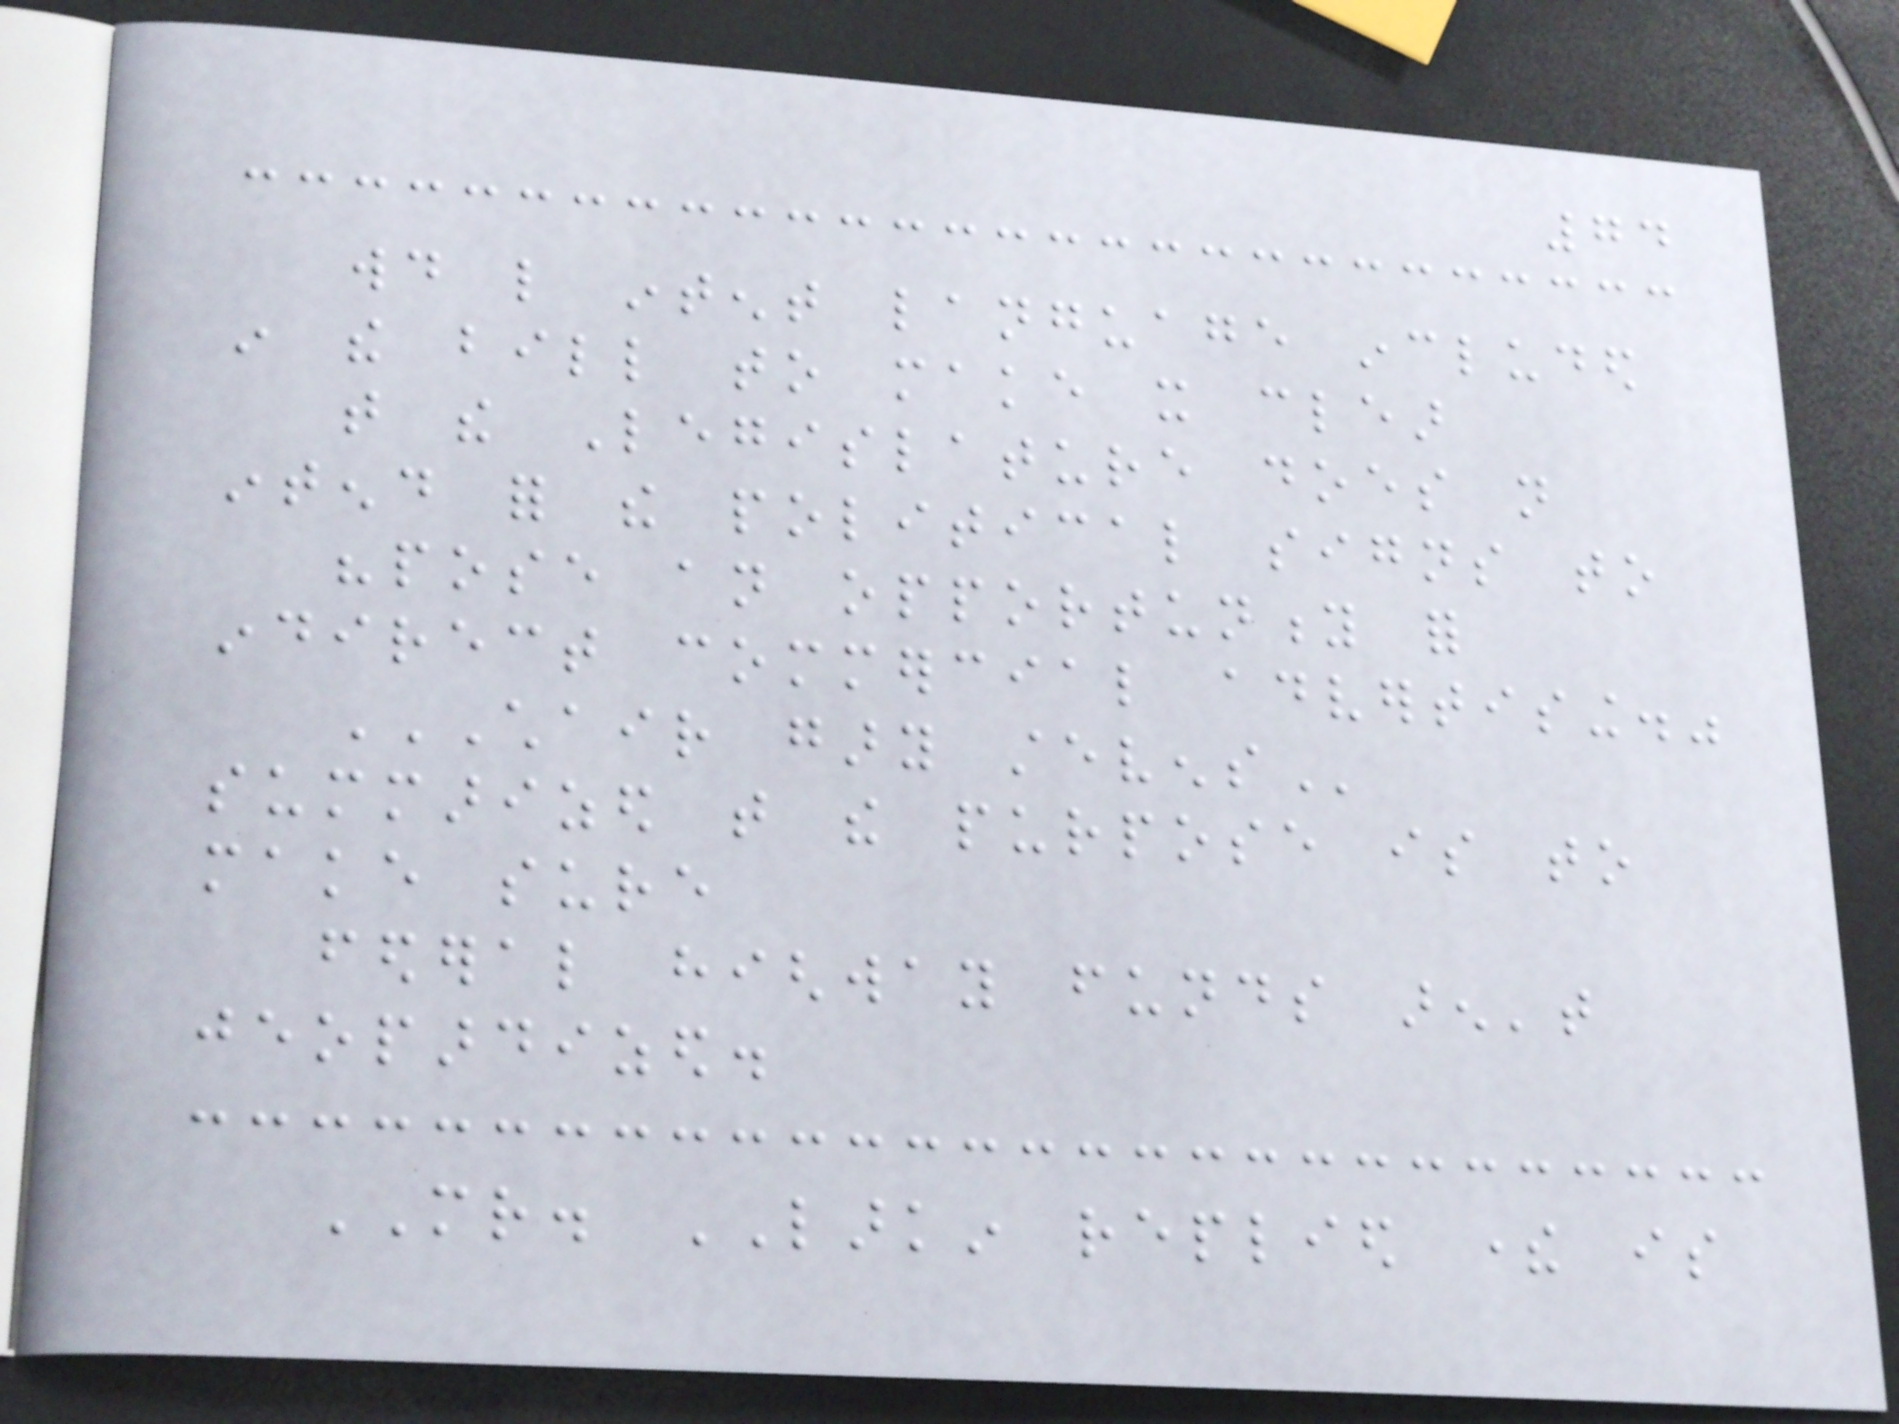74
would like intent language included
in the bill to make it clear
that the Legislature does not
intend for the political signs to
"pose an opportunity for
indirect commercial advertising."
CHAIR GARY STEVENS
summarized that the purpose is to
make sure
federal highway funds aren't
jeopardized.
MR. LARKIN replied there is
